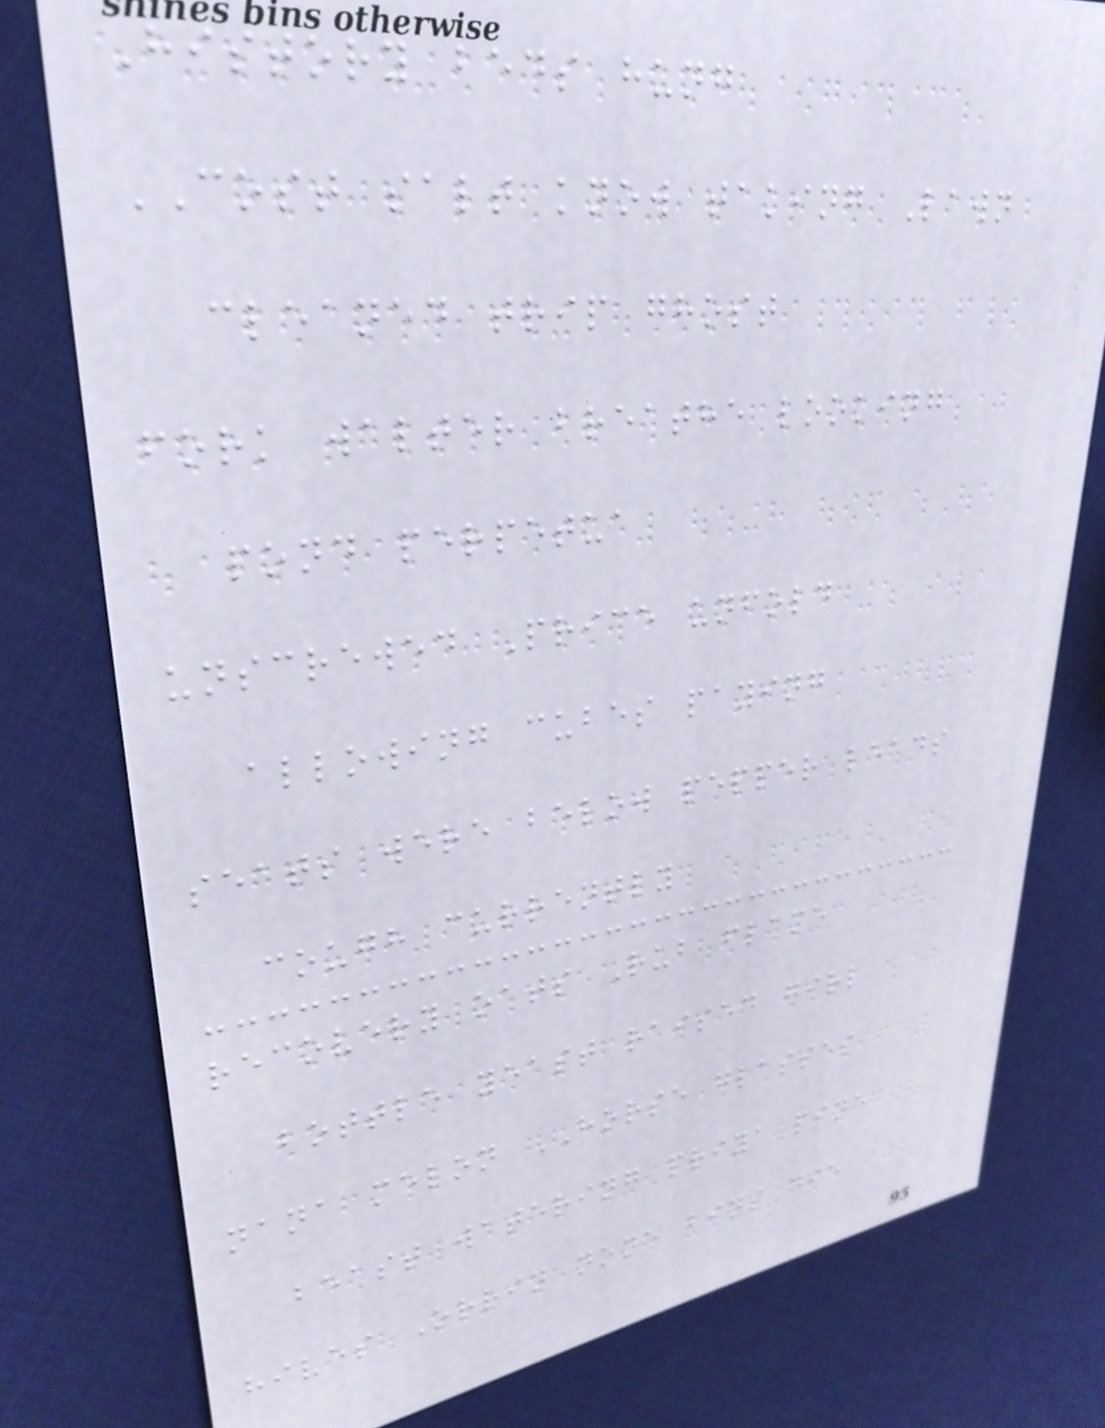History beds hung
COST salt know taking Lawn
cleaned trip ghost
fork walter breathe looking
pond perpetua
unscrewed Price unfold
allowing cubes paying
seats were below pepper leads
cough currently
recovery oats Rub flame
bottle yeast raised girl
nana melon HORSE glasses
beast watering priya pine
hives Orrin none bins die
